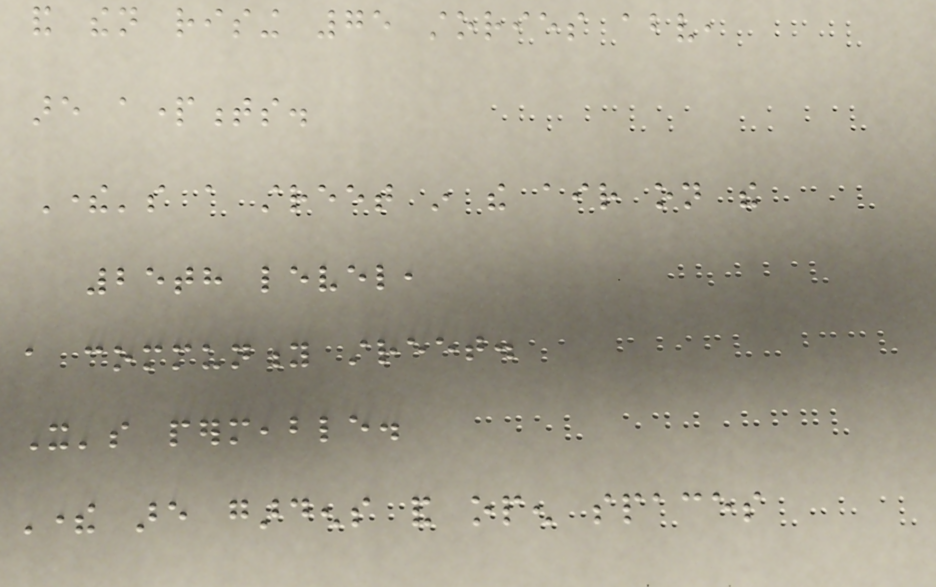and then rising 75 stories above,
are apartments.
There's a street in the air on the
25th level,
a community street.
It's permeable.
There are gardens and open spaces
